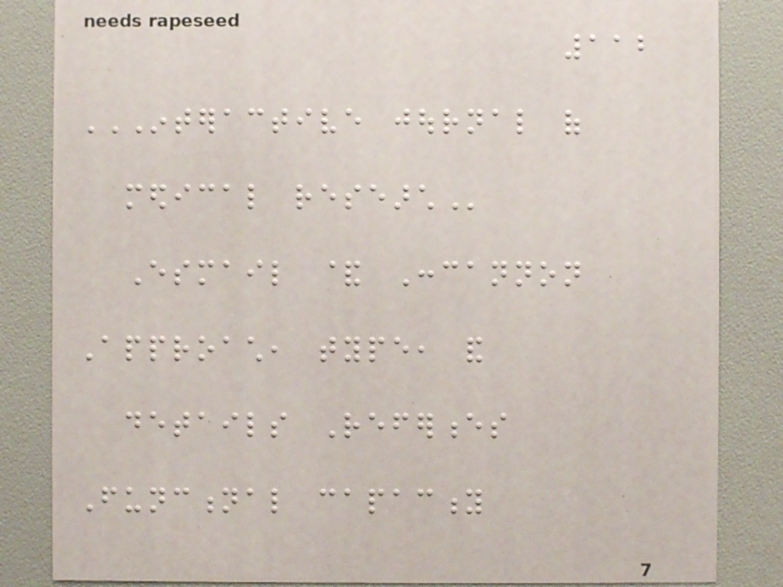112
INTERACTIVE JOURNAL OF
MEDICAL RESEARCH
Esmail & Concannon
Approach, type, and
details References
Functional capacity
